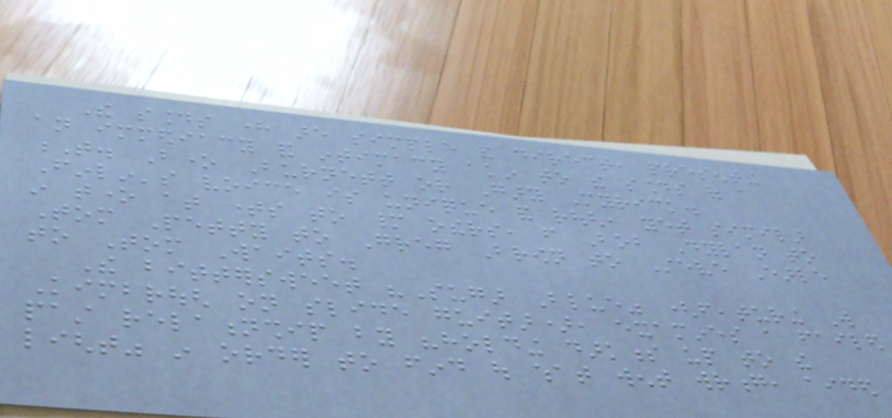The sounds here are simple and direct, presenting
an immediacy and intimacy akin to the sounds of a
T. Bone Burnett or Gary Myrick.
Finlin's voice is unique and rough, yet similar
in tone at times to many others, from Bob Dylan to
Tom Petty to Greg Brown to Steve Earle
to Tom Waits.
The bittersweet "Sugar Blue" (featuring Will
Kimbrough on slide guitar), examines a failed
past relationship by "holding darkness up to the
light" in order to find out what went wrong, aided
